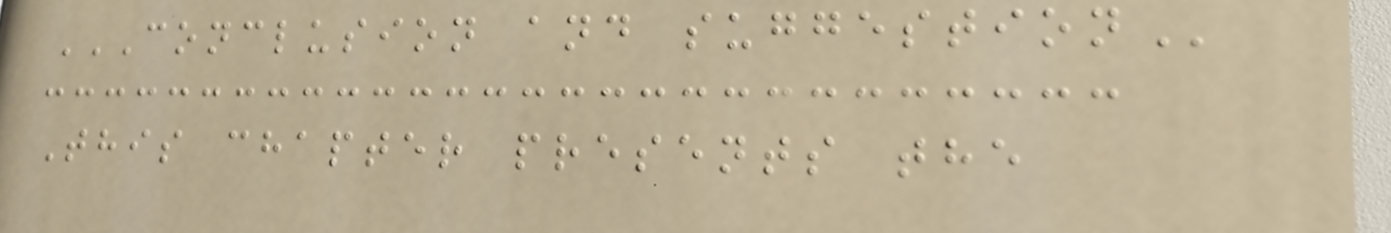CONCLUSION AND SUGGESTION
This chapter presents the
